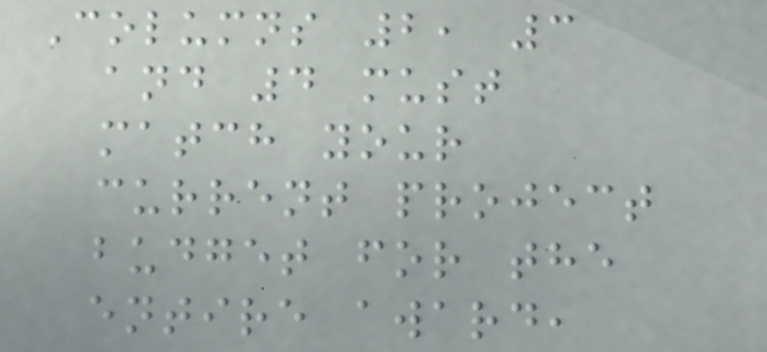Columns 2, 3
and 4 must
match your
current project
budget for the
entire award,
